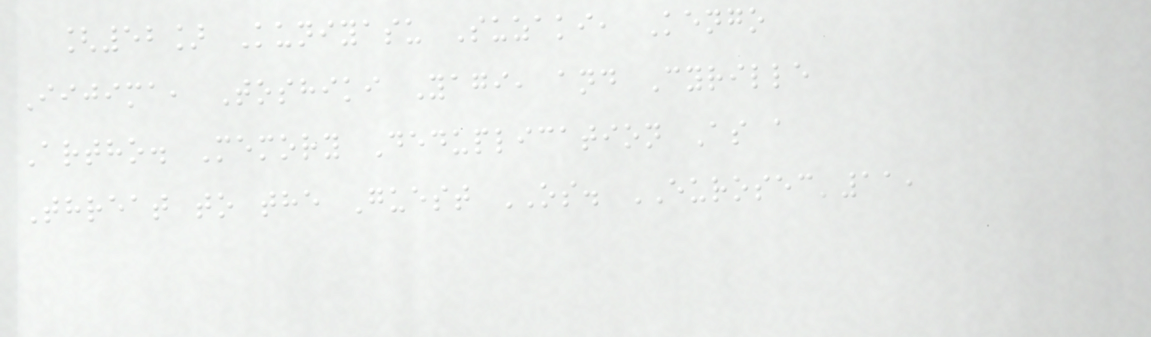[52] Kuniyasu Suzaki, Kengo
Iijima, Toshiki Yagi, and Cyrille
Artho. Memory Deduplication As a
Threat to the Guest OS. EUROSEC'11,
